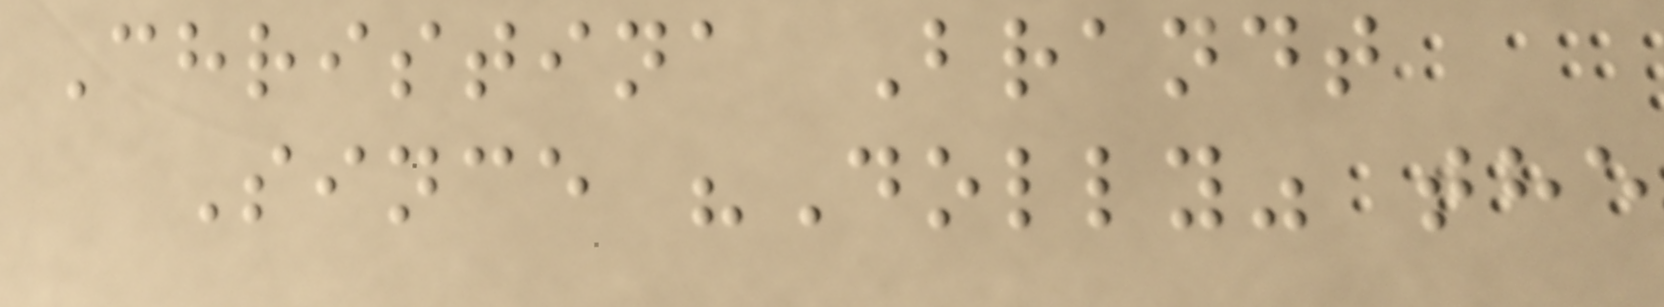Christina Brandt
Since "Dolly" the
